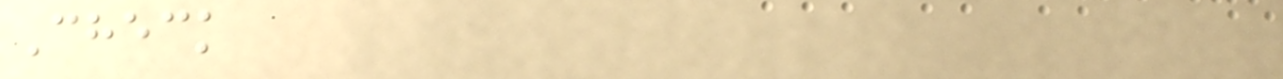Check
